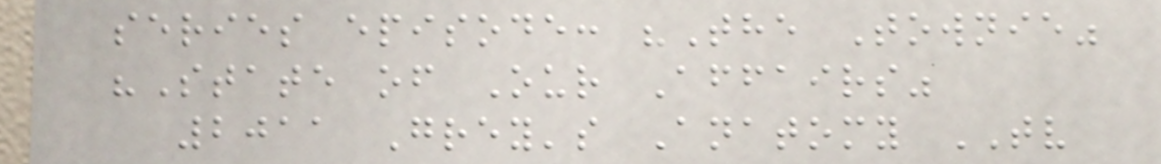series episode: "The Townie"
"State of Our Affairs"
2011 Grey's Anatomy TV
